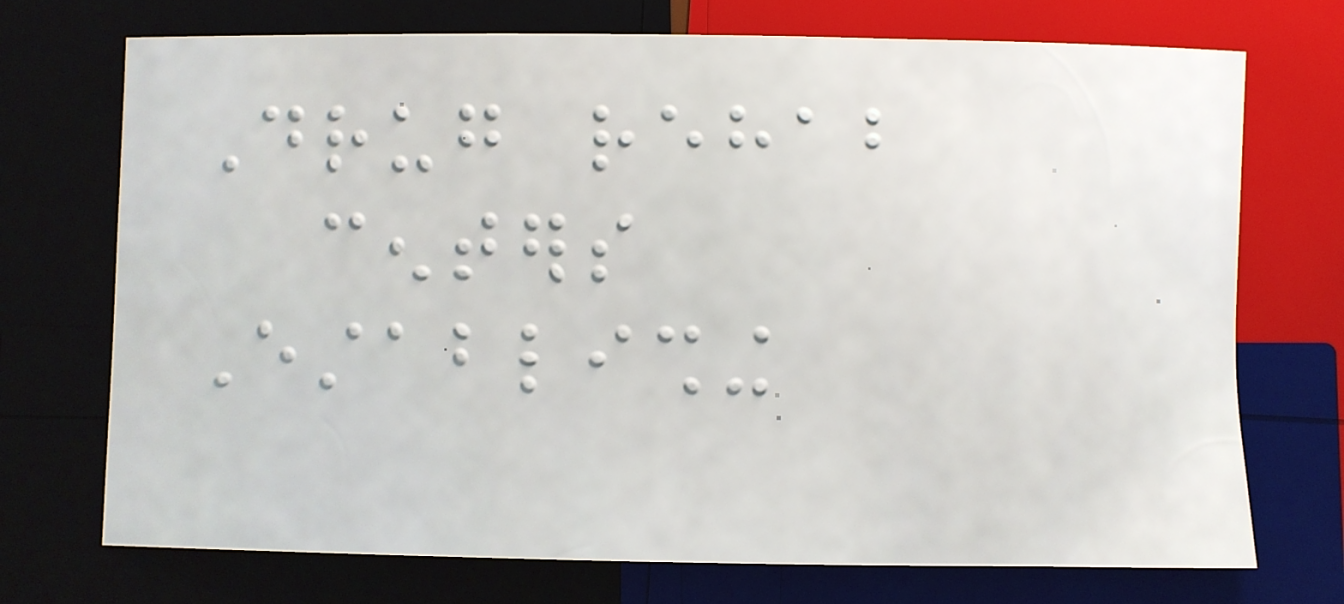Drug rehab
centers
Establishing
